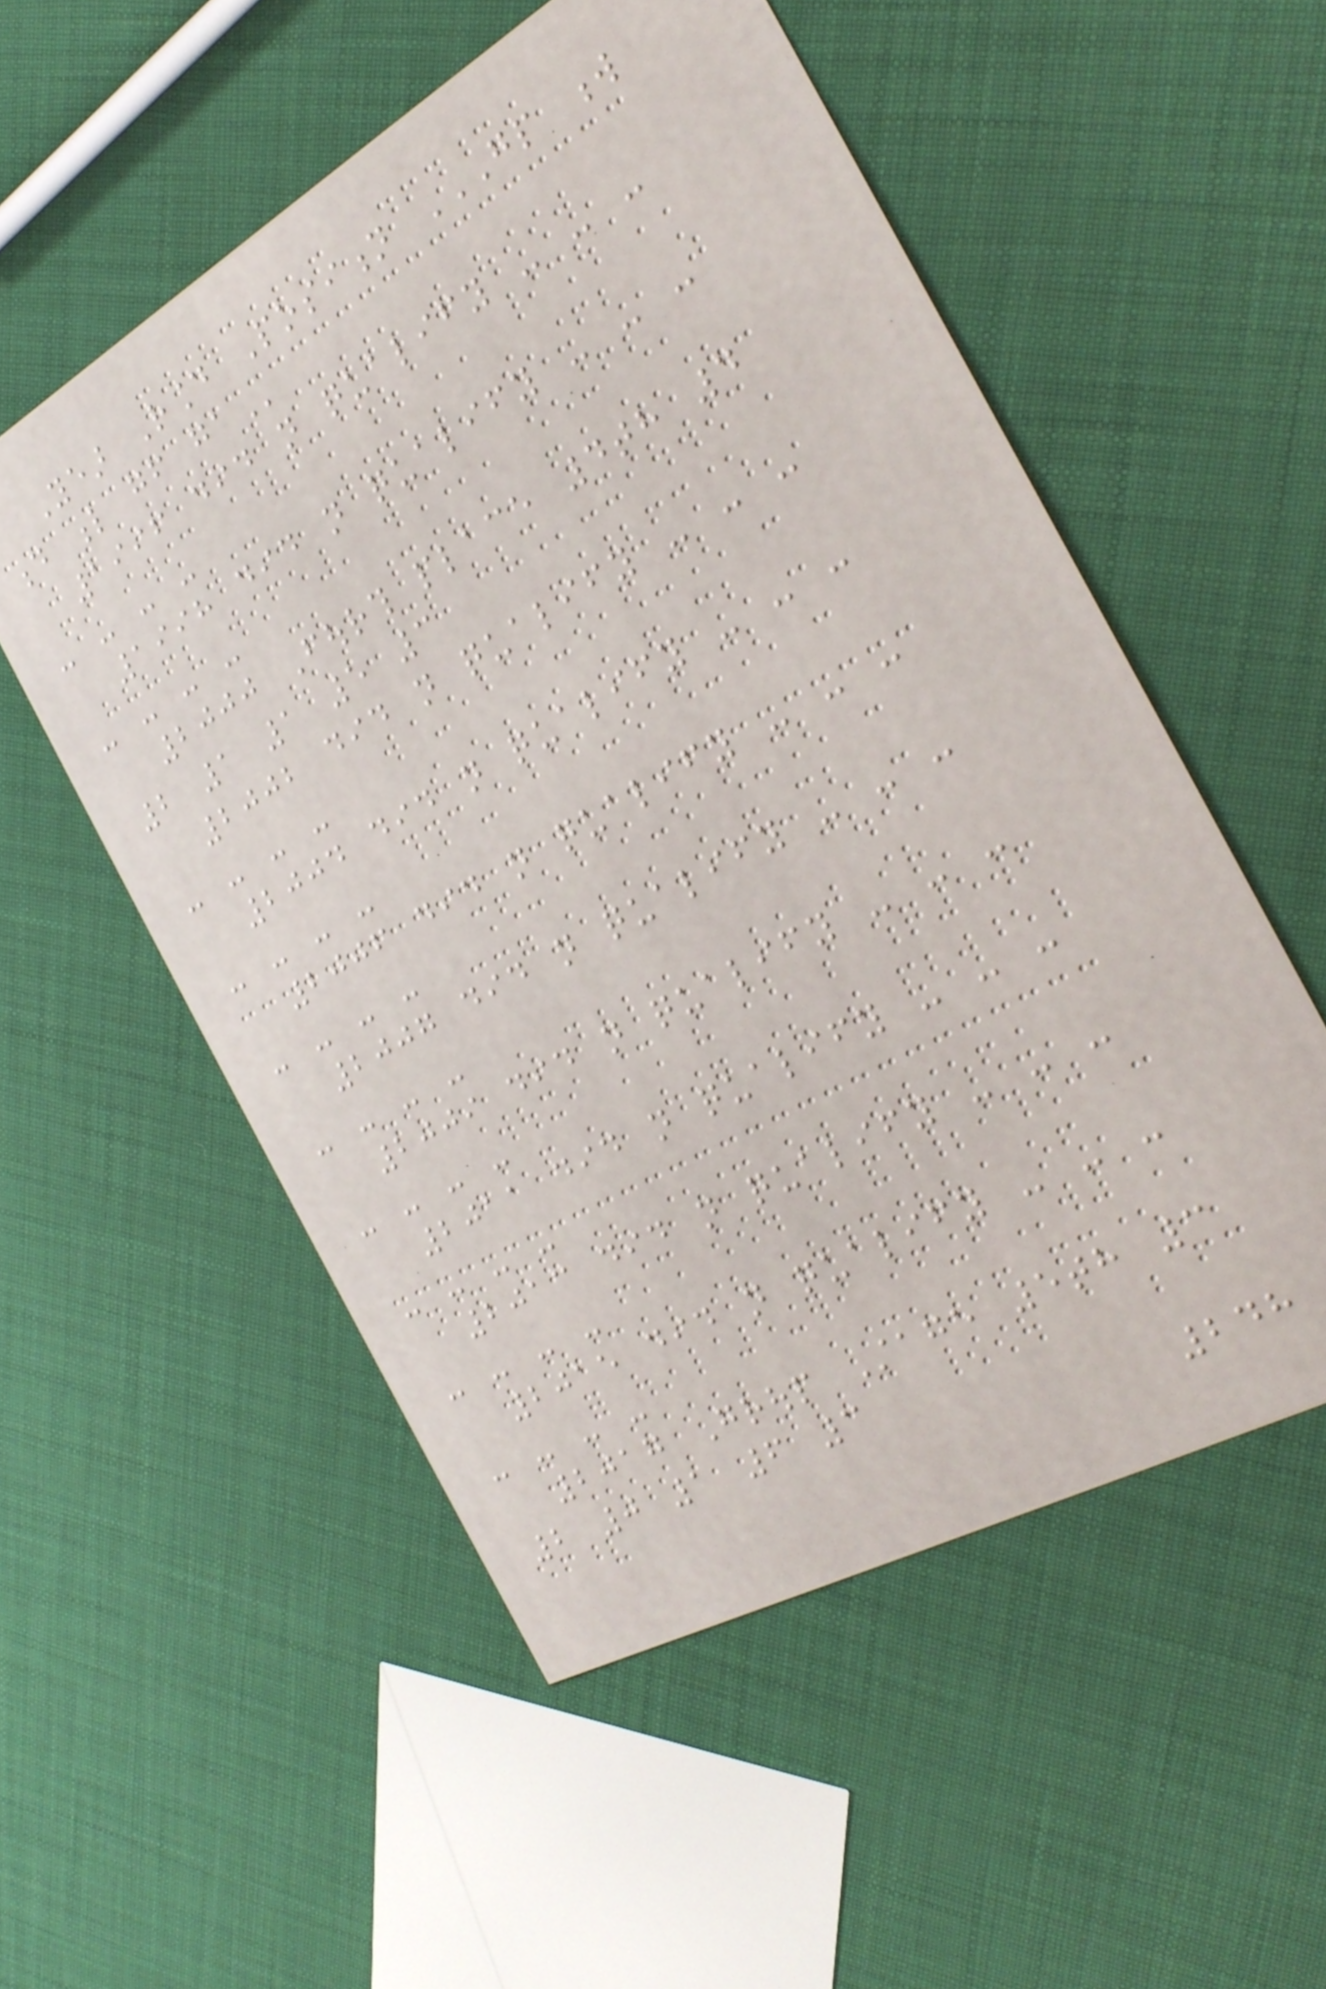Year Round Position GP W
D L GF GA
1996 did not qualify - - -
- - - -
1998 did not qualify - - -
- - - -
2000 Fourth place 4th 4
2 1 1 5 3
2002 did not qualify - - -
- - - -
2004 did not qualify - - -
- - - -
2006 did not qualify - - -
- - - -
2007 did not qualify - - -
- - - -
2009 did not qualify - - -
- - - -
2011 did not qualify - - -
- - - -
2013 did not qualify - - -
- - - -
2015 did not qualify - - -
- - - -
2017 Group Stage 5th 3
2 0 1 6 3
248
